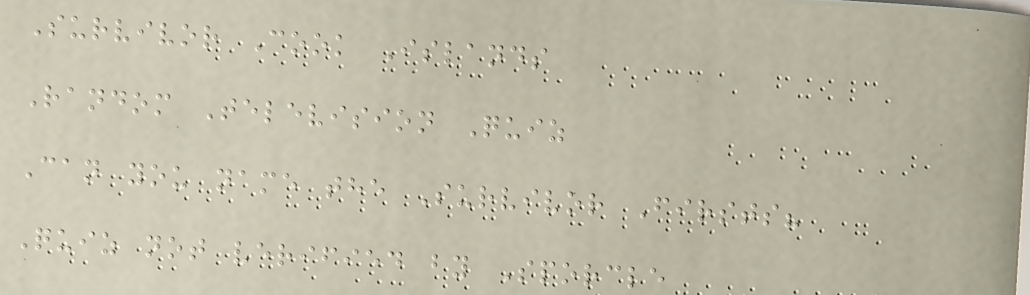Survivor Cook Islands
Random Television Quiz
Can you name the Survivor Firsts?
Quiz not verified by Sporcle
